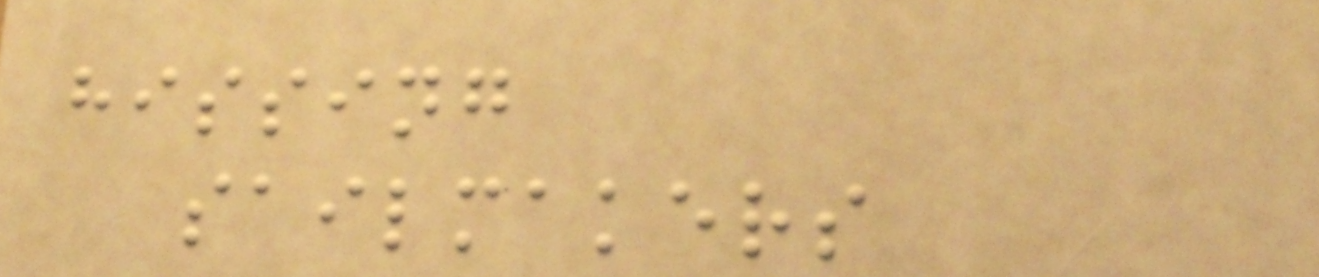hissing
sailmakers
